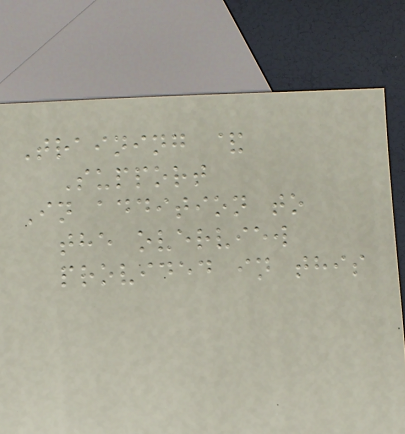Training &
Support
In addition to
the overview
provided in this
